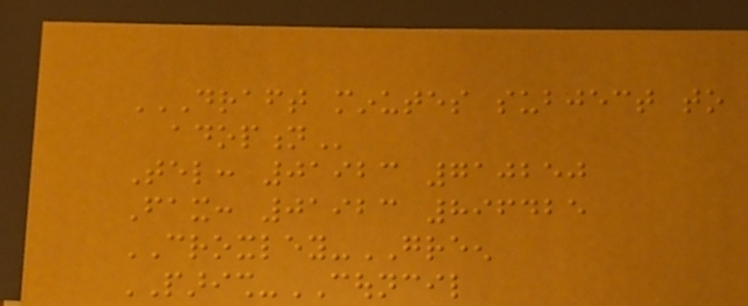DRAFT MINUTES SUBJECT TO
ADOPTION
Tel: 01923 710250
Fax: 01923 896425
CROXLEY-GREEN
PARISH-COUNCIL
